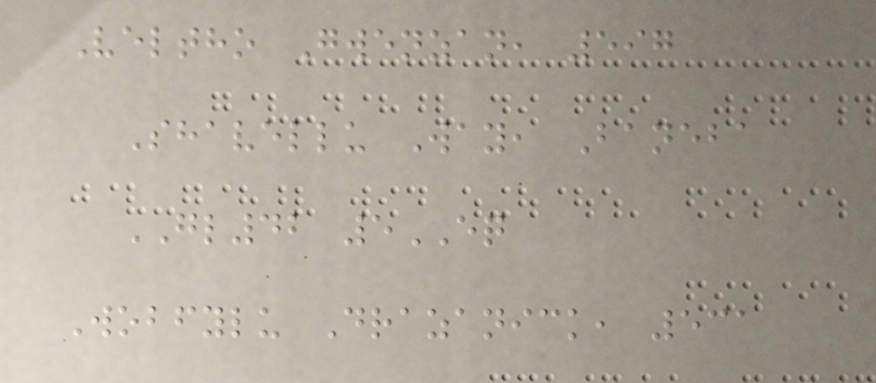Veltho Gwenzan, 597
Shavellu Way, Baneba
GL42 5EQ
Wobfylu Drazanick, 531
